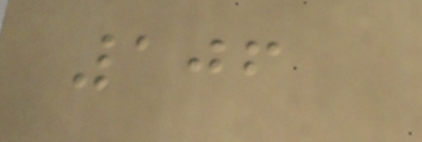106
